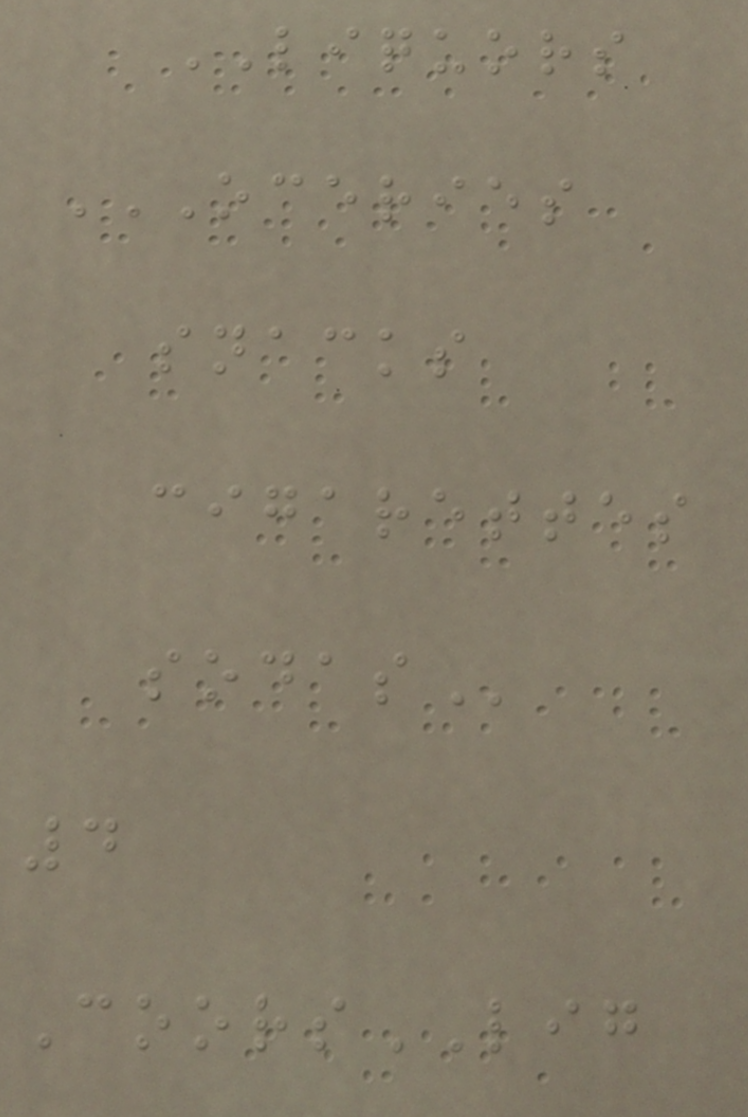LIQUORS
OCERIES
SNACKS
CIGARETTES
SODAS
4
CoorsLIG
